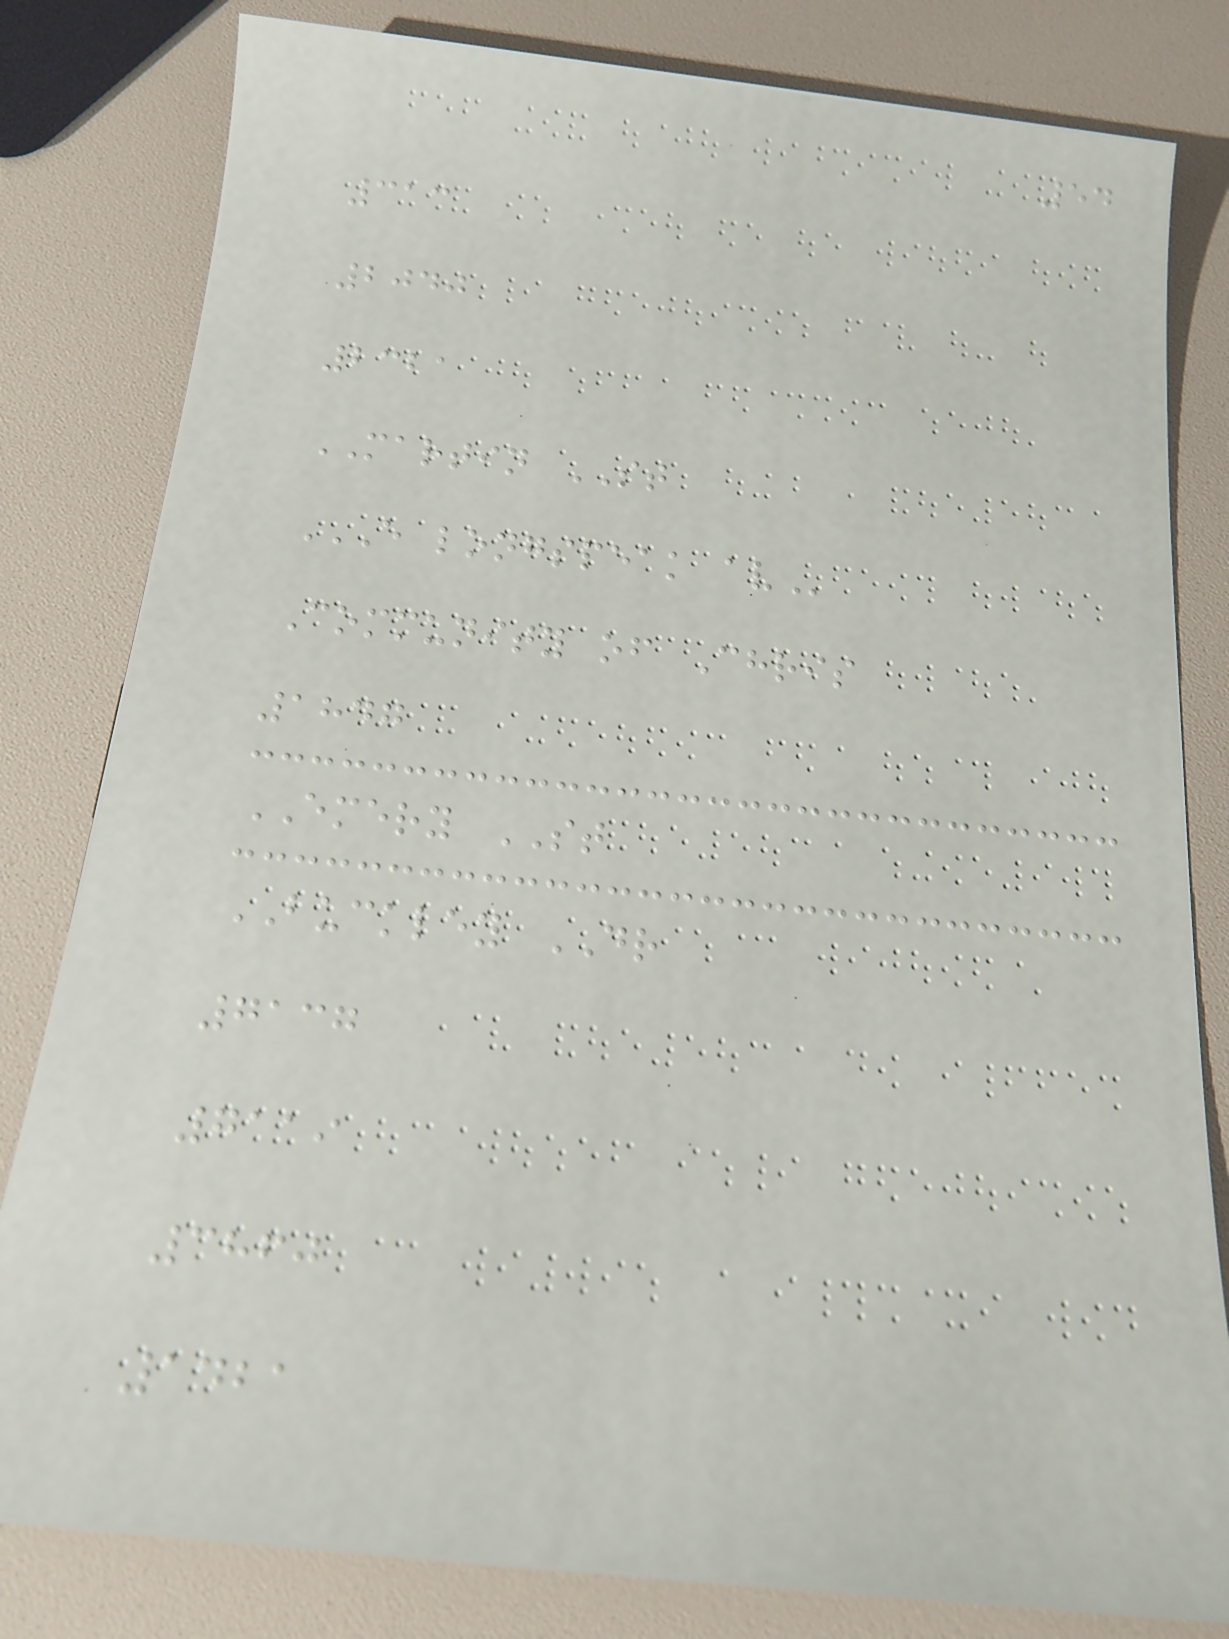54
313
2040
2321
MARTIN ST
E LONGSPEAK AV
Community of Chris
1847
EMERY ST
BUCKLEY DR
7137
7119
3860
1421
